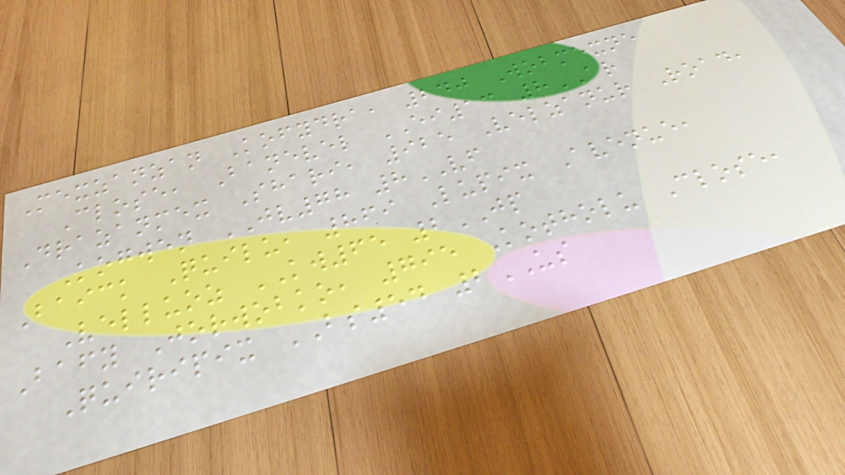Mexzanzan Kofydra, 240 Wobmexne
Close, Banevel EI13 8AR
Drazanmex Shari, 925 Velzanur Road,
Kogwen JV78 8VF
Baick Quilu, 869 Lupix Avenue,
Velluoz KW65 2JP
Bafy Jorwobko, 795 Kotholu Close,
Quiripix BS54 2US
